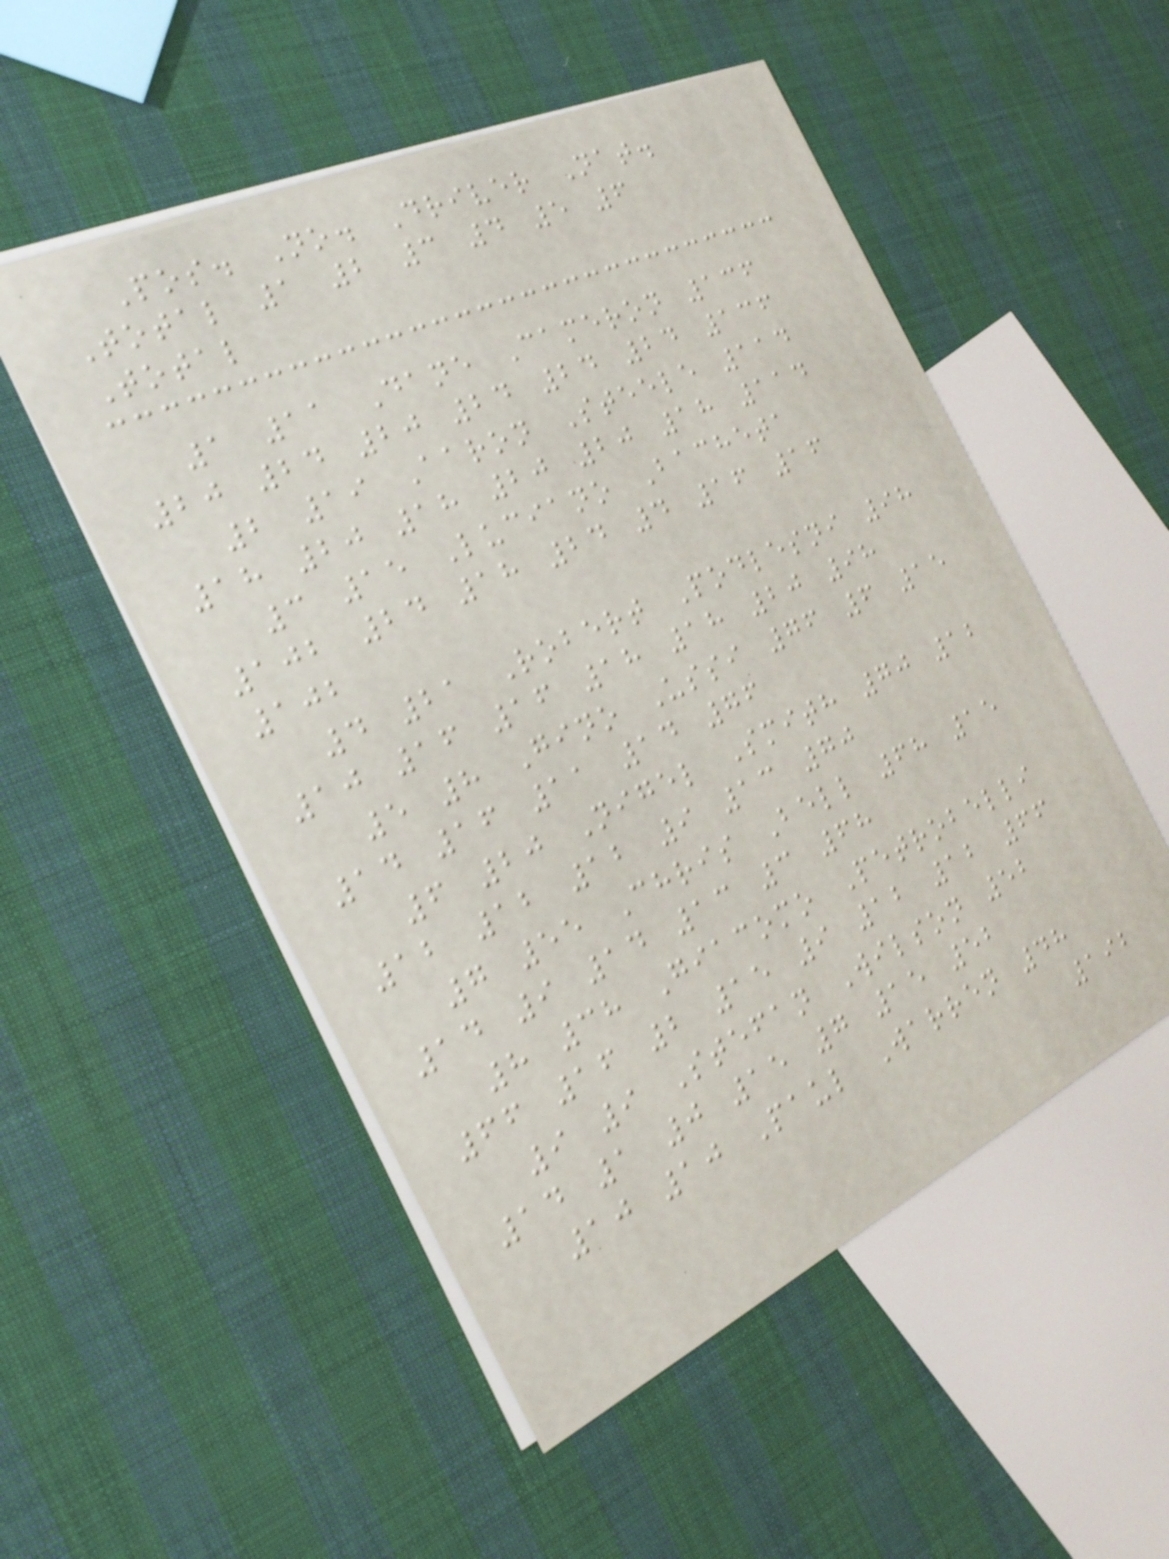Pos. No. Driver Nat.
Total 1 2 3 4 5 6
Total
1 11 Dane Cameron 136
20 24 20 24 24 24 136
2 19 Aaron Steele 114
18 20 18 20 20 18 114
3 15 Luciano Bacheta
102 24 18 24 4 16 16
102
4 21 Robert Podlesni 98
10 16 16 18 18 20 98
5 8 Gino Ussi 76 6 15
14 16 11 14 76
6 20 Nigel Smith 70 12
12 12 12 9 13 70
7 55 Chris Bell 68 15
14 9 14 13 3 68
8 38 Giacomo Petrobelli
66 16 2 15 9 12 12 66
9 9 Stefan Wilson 52
14 1 0 15 7 15 52
10 10 Paul Warren 48
192
